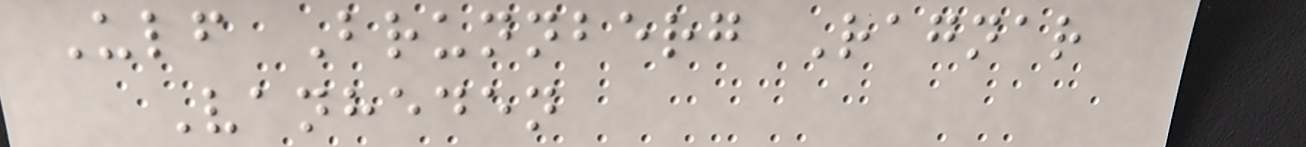Ulf Brunnberg Ragnar
Vanheden
